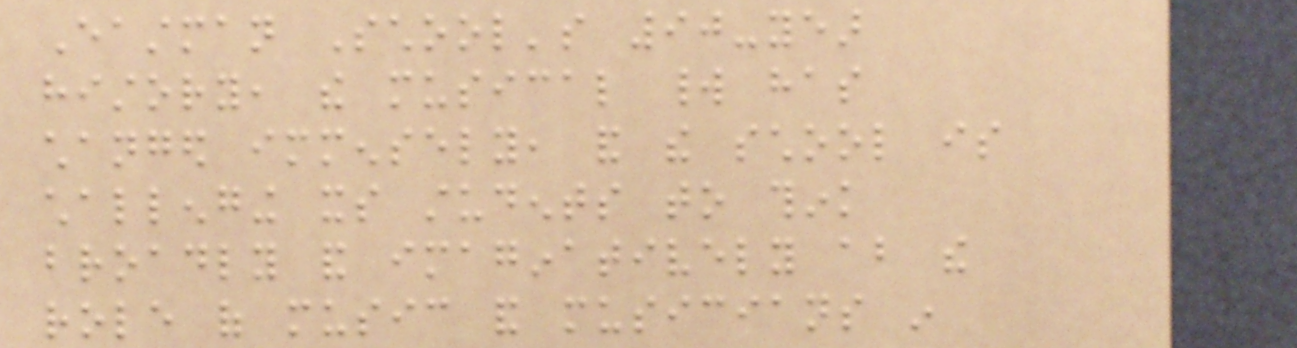Eastman School's 90-year
history, the musical world has
changed immensely, and the school is
challenging its students to think
broadly and imaginatively about the
role of music and musicians in
